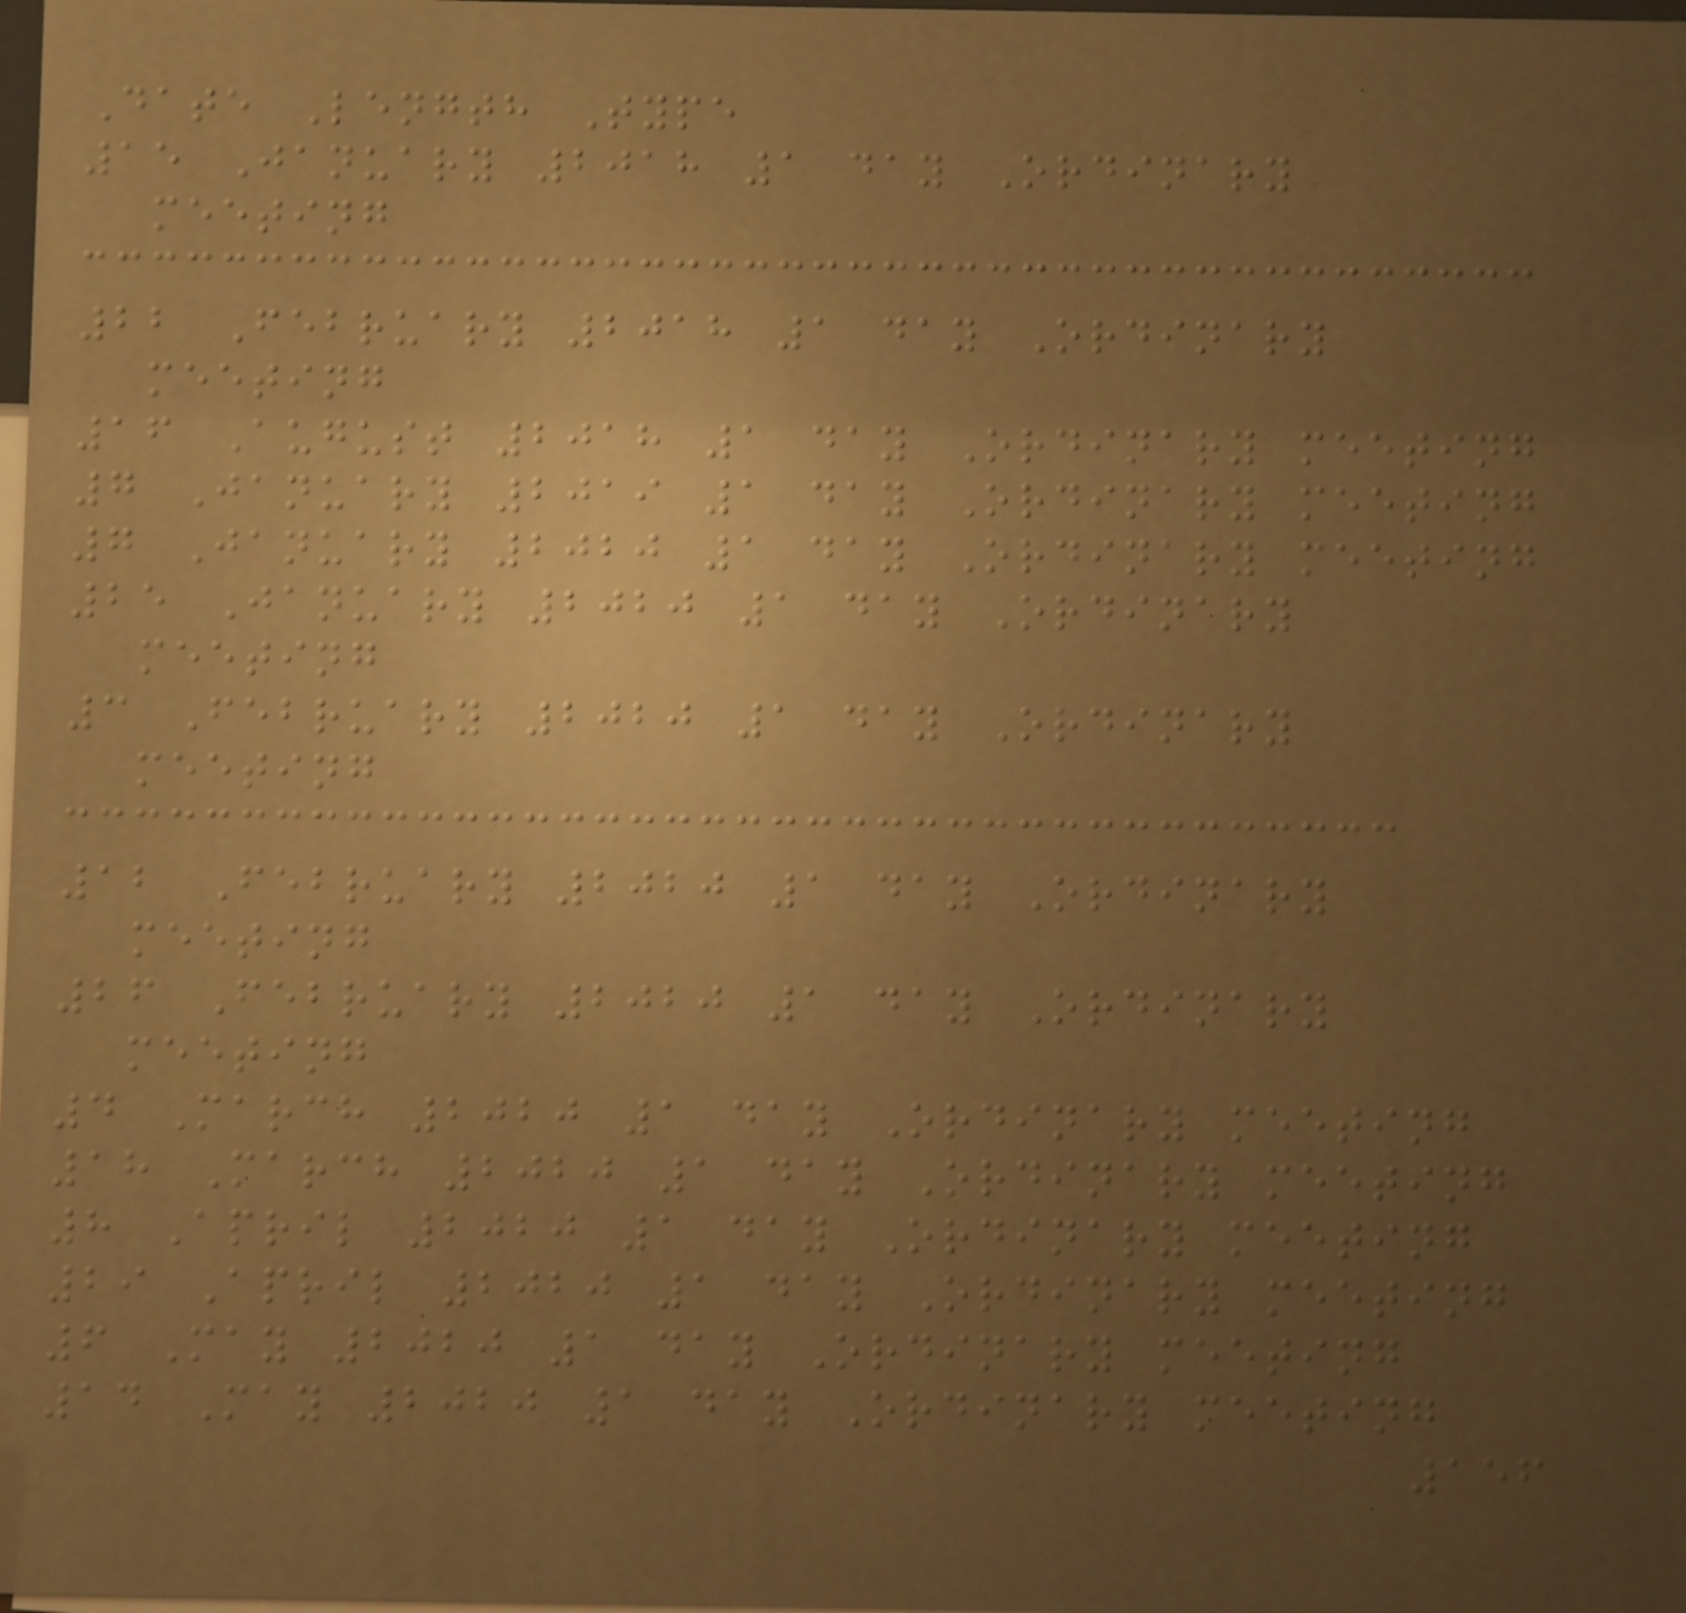Date Length Type
15 January 2018 1 day Ordinary
meeting
22 February 2018 1 day Ordinary
meeting
16 August 2018 1 day Ordinary meeting
7 January 2019 1 day Ordinary meeting
7 January 2020 1 day Ordinary meeting
25 January 2020 1 day Ordinary
meeting
3 February 2020 1 day Ordinary
meeting
12 February 2020 1 day Ordinary
meeting
26 February 2020 1 day Ordinary
meeting
4 March 2020 1 day Ordinary meeting
18 March 2020 1 day Ordinary meeting
8 April 2020 1 day Ordinary meeting
29 April 2020 1 day Ordinary meeting
6 May 2020 1 day Ordinary meeting
14 May 2020 1 day Ordinary meeting
156
